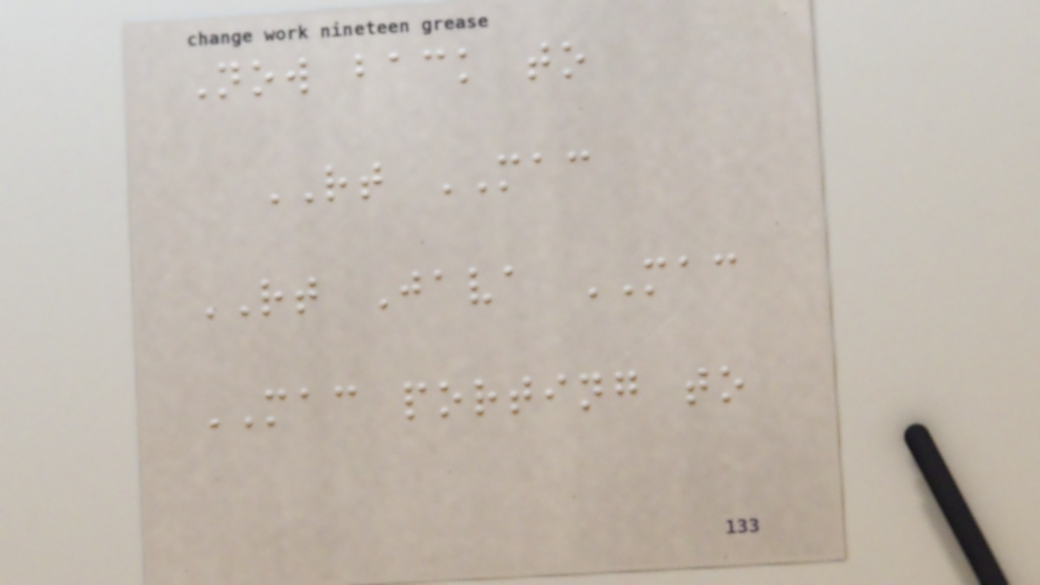Now back to
RT MAC
RT Java MAC
MAC porting to
